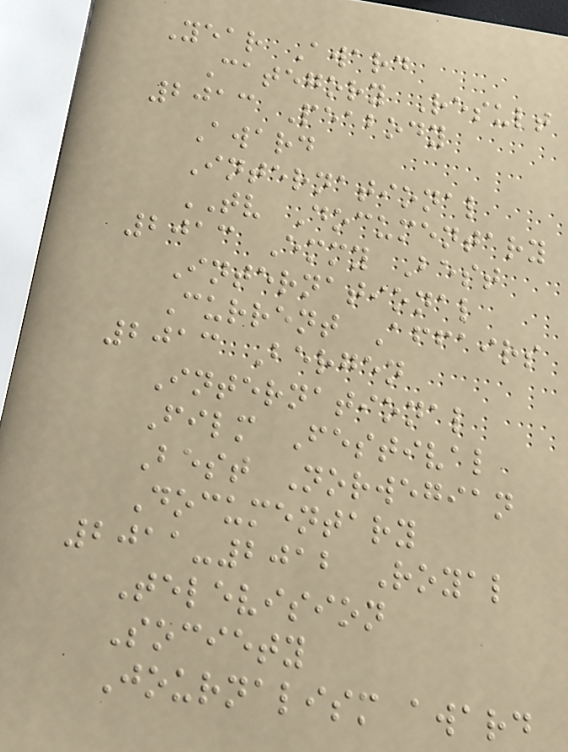Year Award
Category Result
2013 Peabody
Award
International
TV Documentary
2013 Emmy Best
International
Current Affairs
2013 Bergen
International
Film Festival
Best Norwegian
Documentary
2011-2012 Royal
Television
Society
Journalism award
